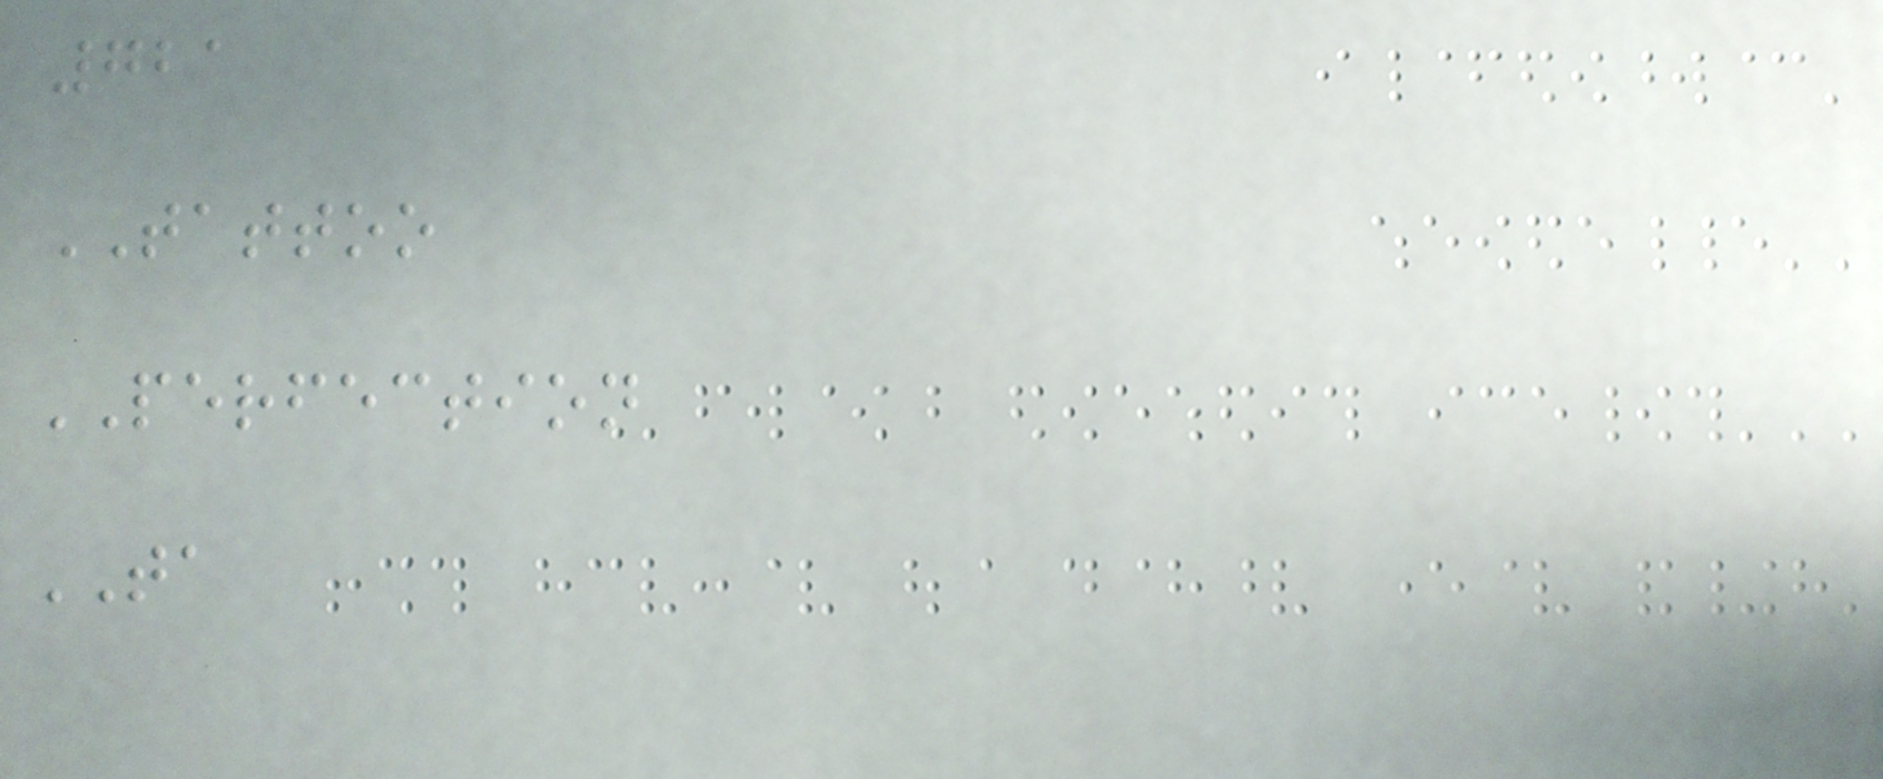721
TATTOO
PERFECTION
TA
